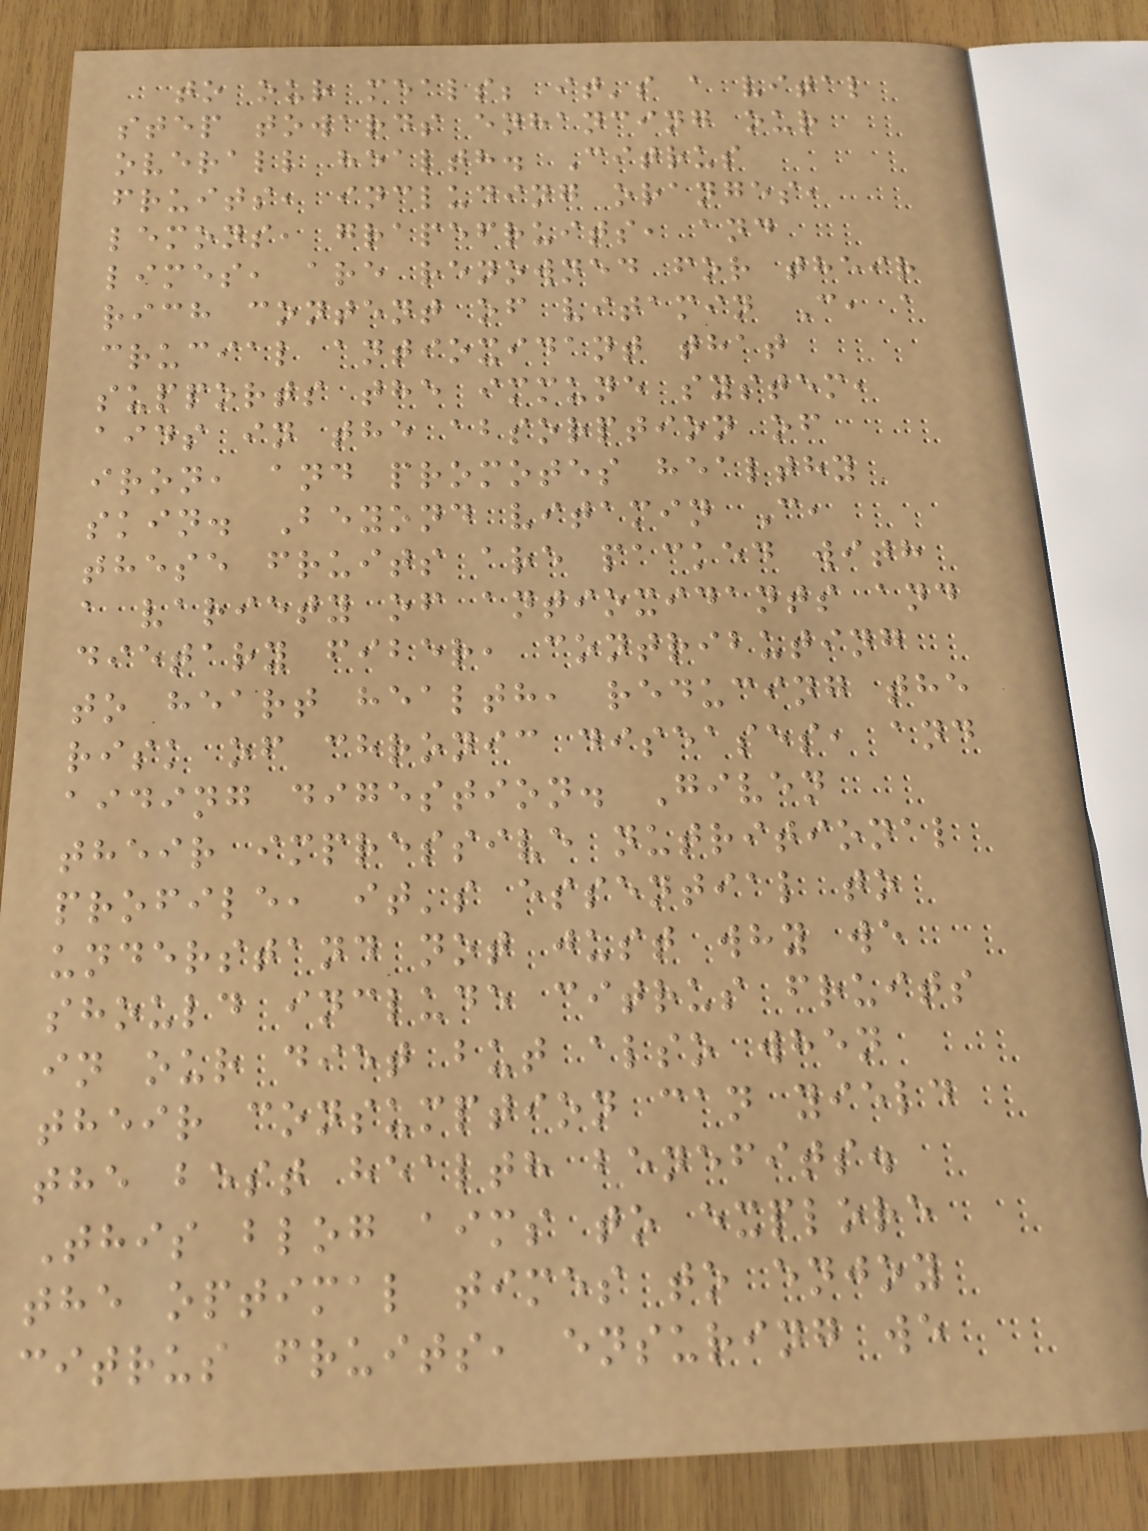to our meals; it's a vital
step towards enhancing our
overall health. Citrus
fruits, including oranges,
lemons, grapefruits, and
limes, are renowned for their
rich content of vitamin C, a
crucial antioxidant that
supports the immune system,
aids in the absorption of
iron, and promotes healthy
skin. Beyond vitamin C,
these fruits are packed with
a variety of antioxidants and
dietary fiber, contributing
to heart health, reducing the
risk of chronic diseases, and
aiding digestion. Given
their impressive nutritional
profile, it's essential to
understand not just why we
should include citrus fruits
in our diet but also when
their consumption can yield
the best health benefits.
This blog aims to explore
the optimal times to enjoy
citrus fruits, ensuring we
